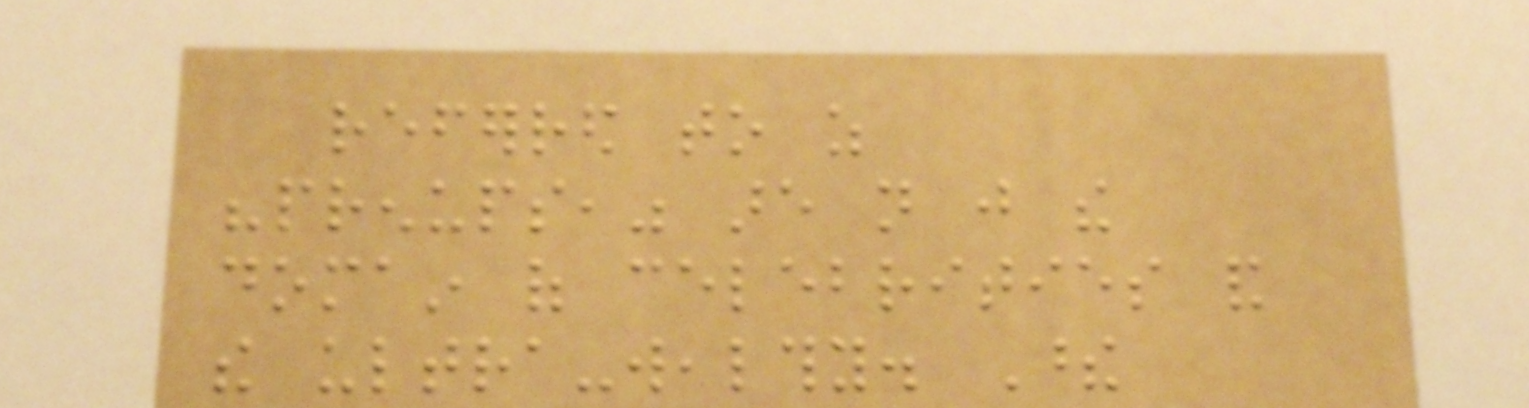referred to as
"prenups," are not just the
domain of celebrities and
the ultra-wealthy. These
